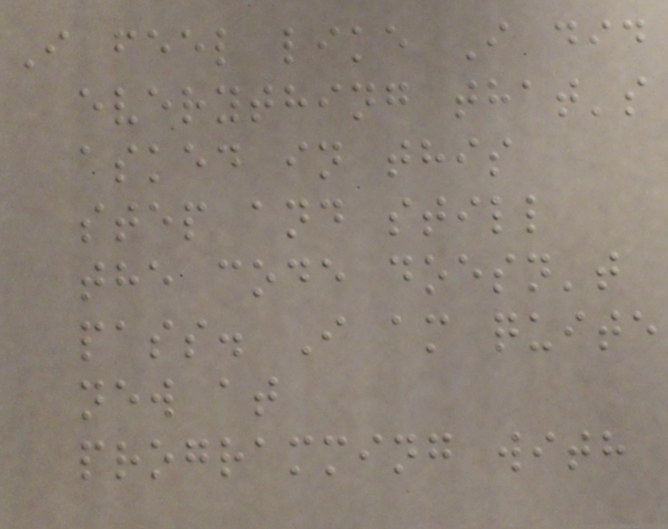I feel like I did
everything that's
asked in this
step and still
the code doesn't
pass. I am quite
new at
programming with
